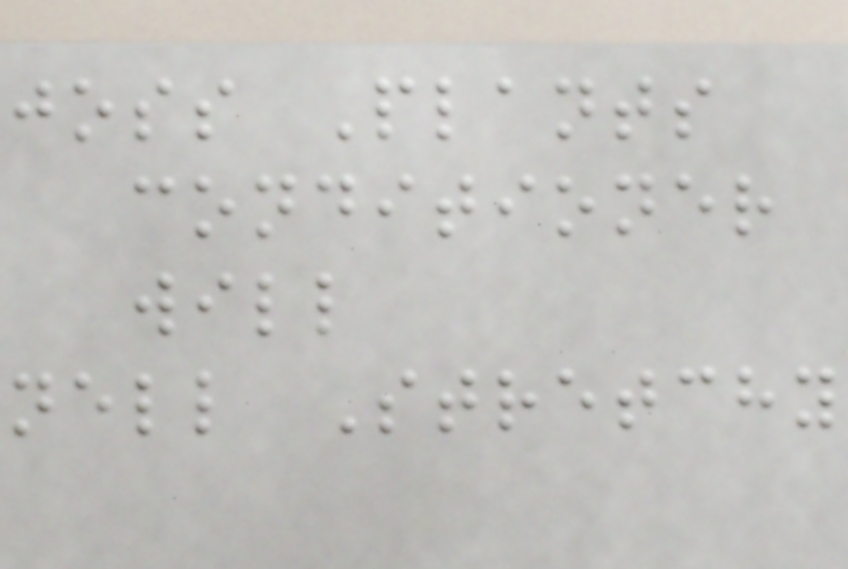joss Plants
conditioner
will
nell Stretchy
